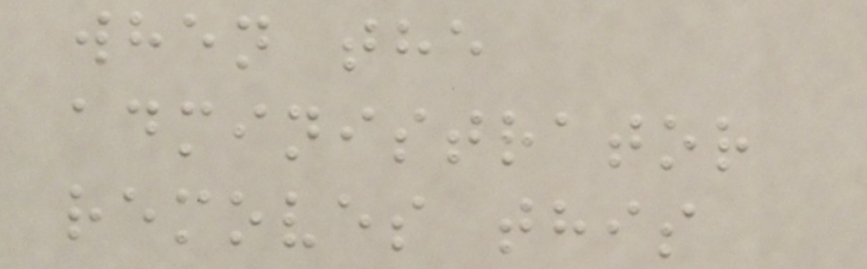when the
administrator
removes this
